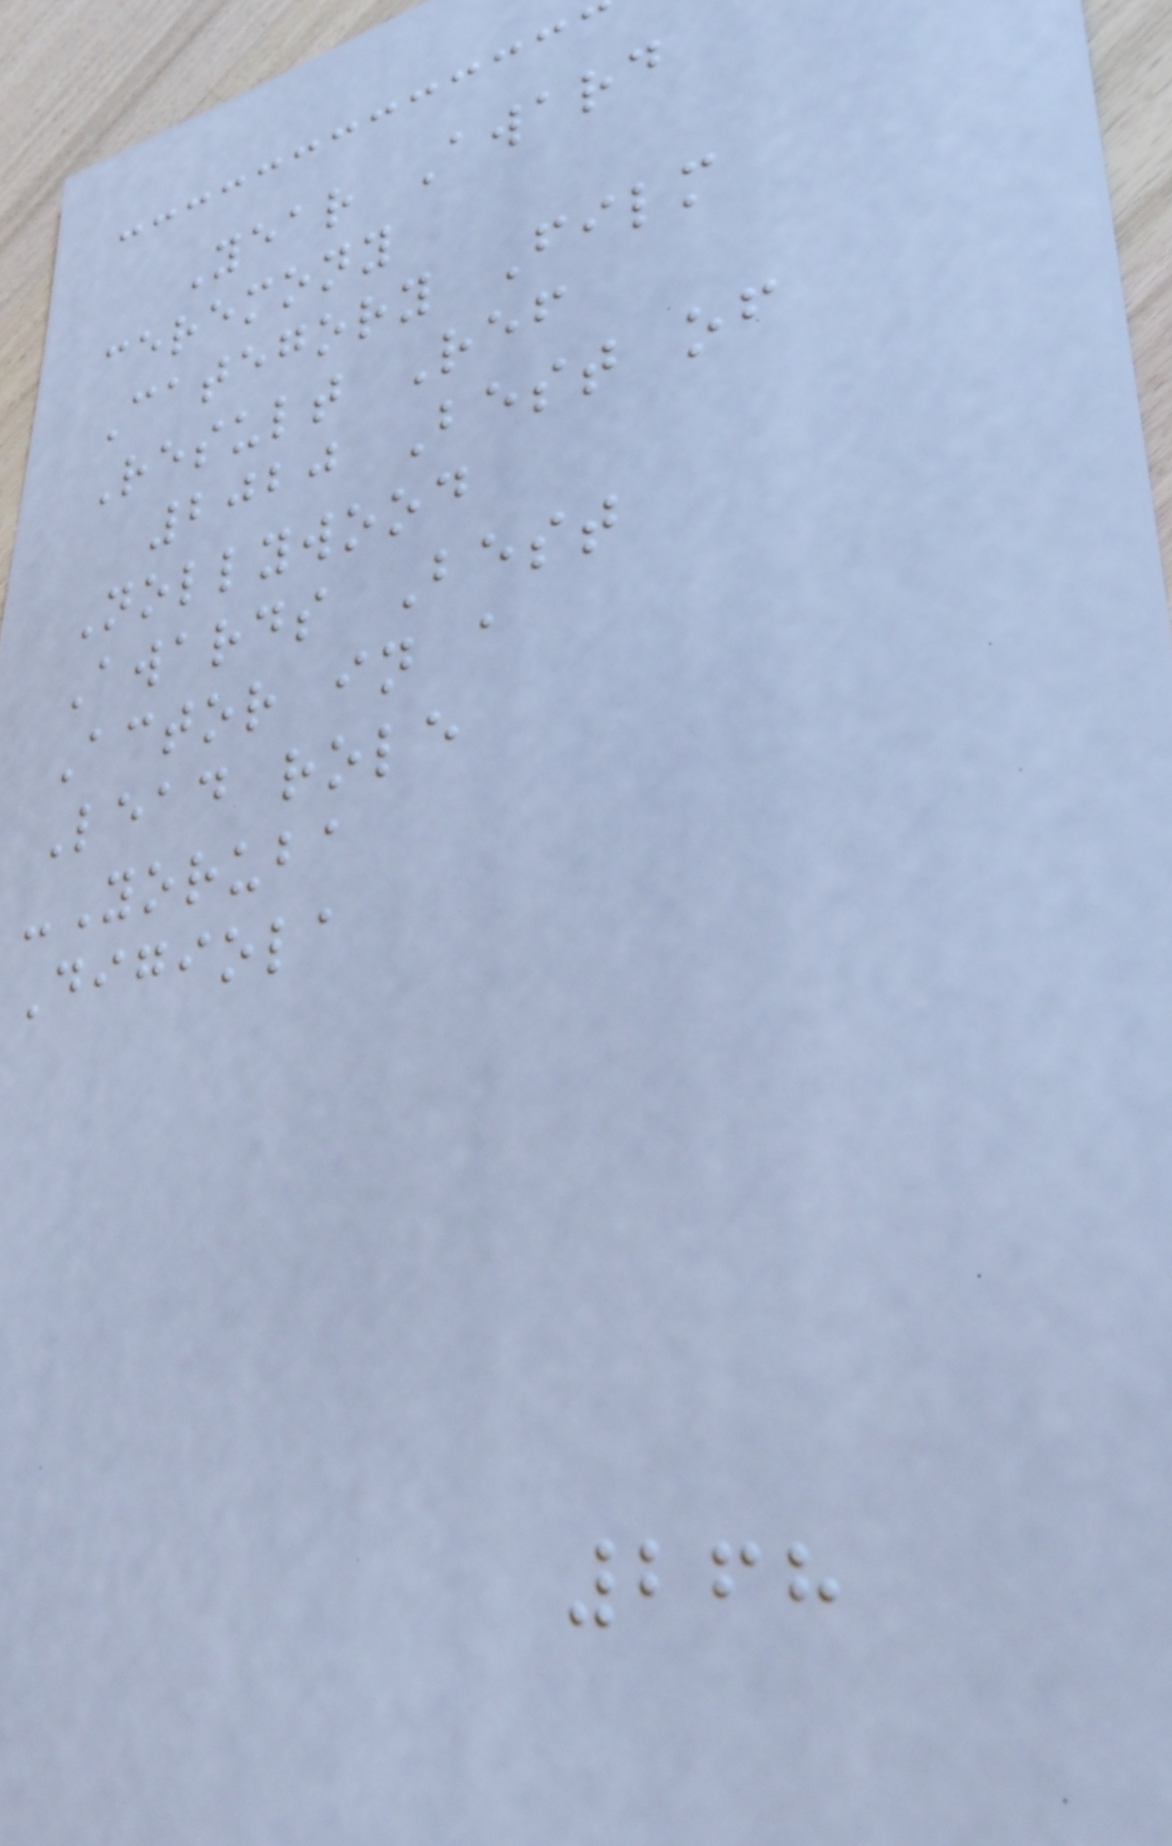Year Award
ceremony
Category Film
Result Ref
2020 Best of
Nollywood
Awards Best
Actor in a
Lead role
-Yoruba
Digiola
268
